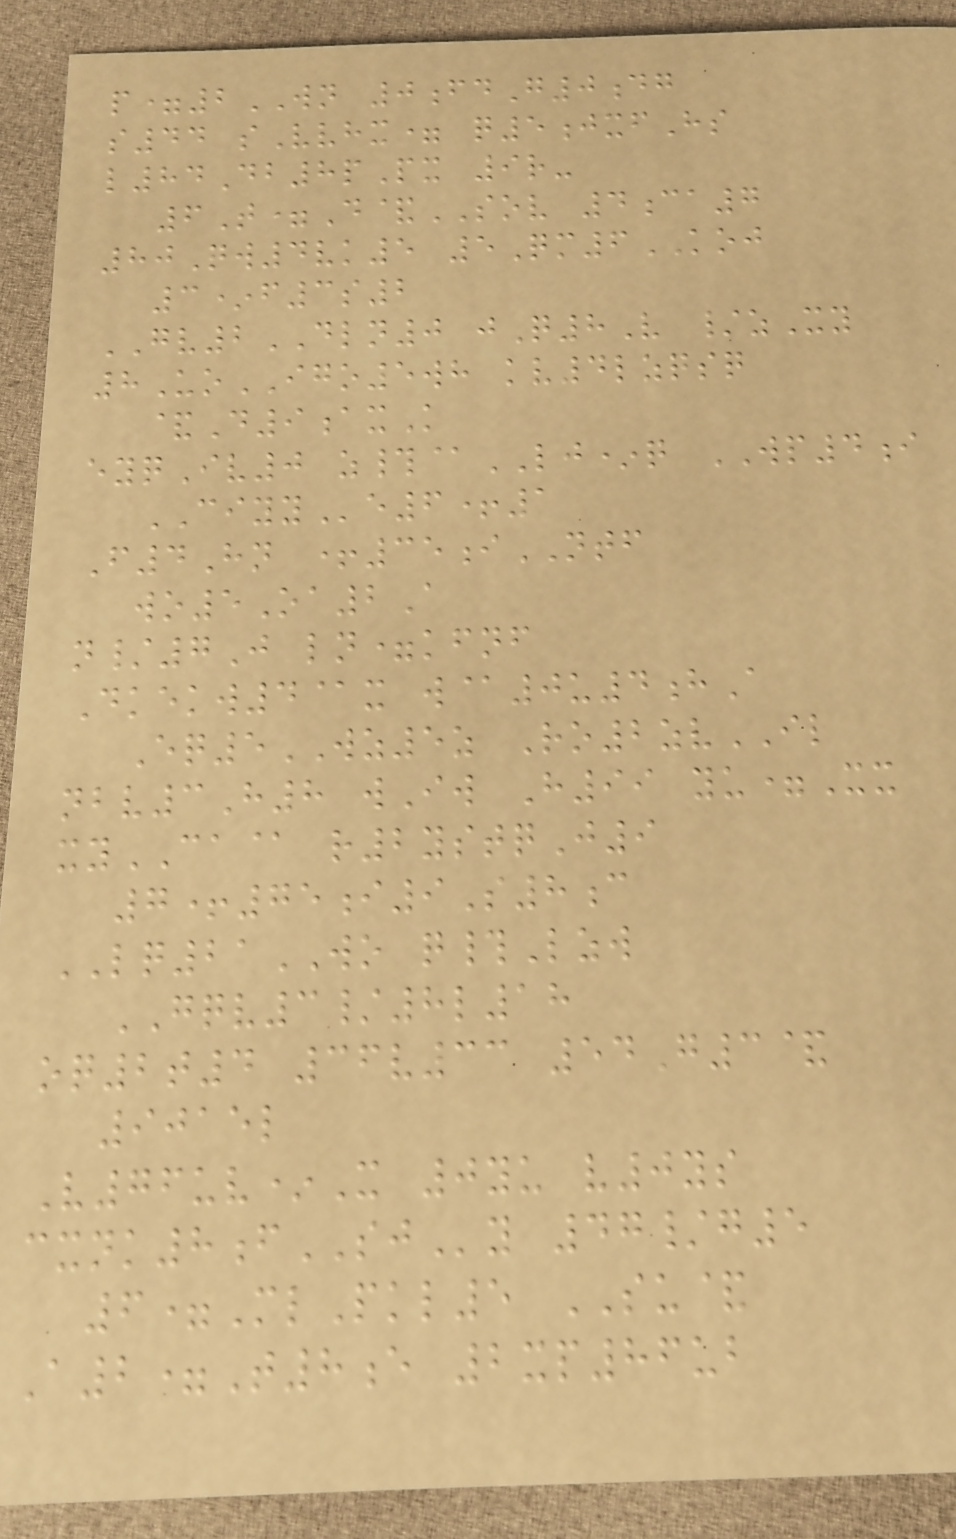p=2WN 0fdG0dg
s44 sVvhx= q5jxfHs
l84Db8pPx 9r-
6T=D&SOV 4ca7
80Qw4vk5 5Qm6KOJ
3*f3s2
GV2DLN0 jQ8V /zXy
8UoIGO5wh kv4lzqsq
&D9axK
eyqIv0 z#@LJ*q WP4i
CIYYe6+1
F4Hn +35iNTF
wo5Oa2A
n/7J ln=kfnf
Dkekw4@x w@0u4hA
Eq5WZ5z Ro2zvIL
nbv3H8 wIw H99 yu=Xx
xyCA@ r2ystqJ9
7+75i9S8c
LQ21WO q#Lzw
GQV3/8l18
oq2t4 36v33 54G3&
9015l
V76uv*X 0yu v0ys
cxnk8fSJy 47/g5
6=MlPkl5 SU&
A2=T8e 2xp86ub
